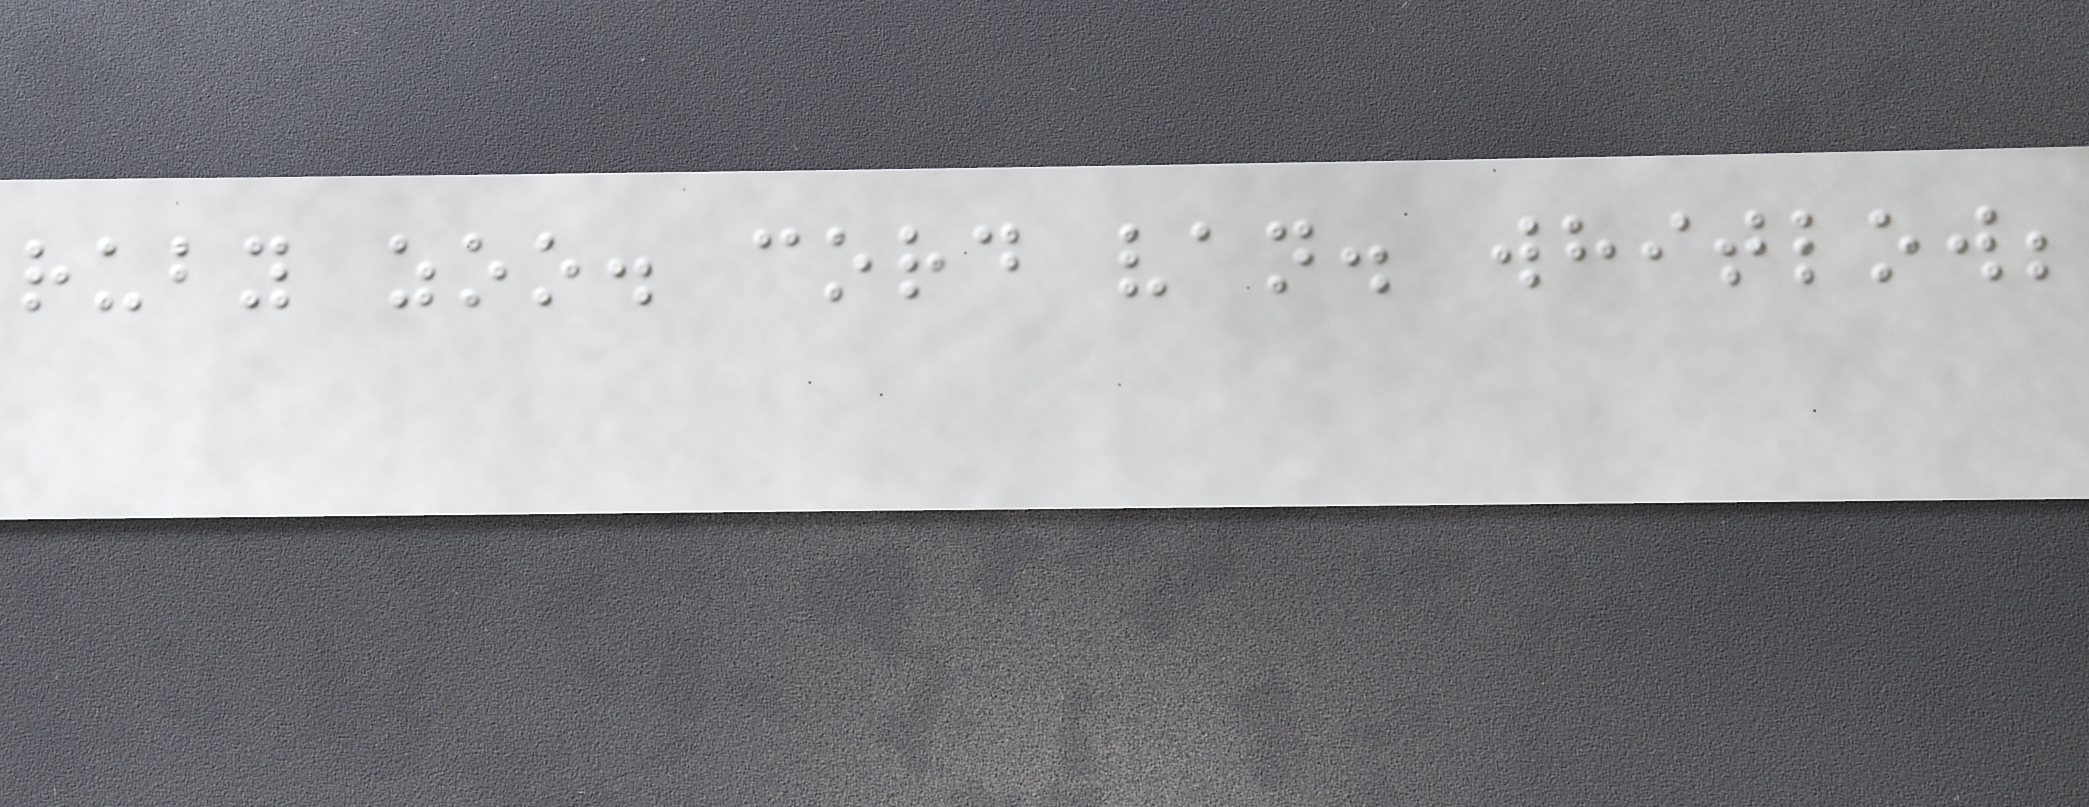ruby zoo. cord van. whitlow;
